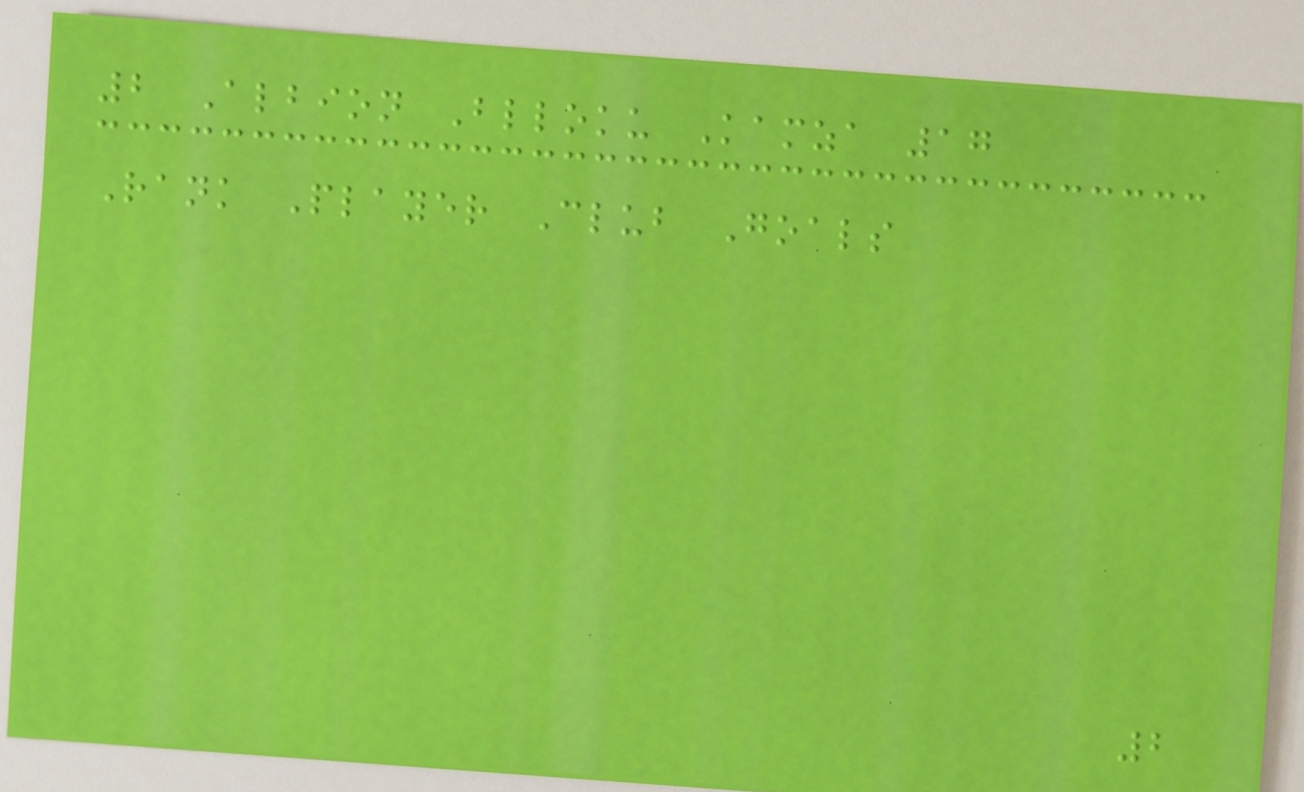2 Albion Blloku Kamza 17
Rank Player Club Goals
2
